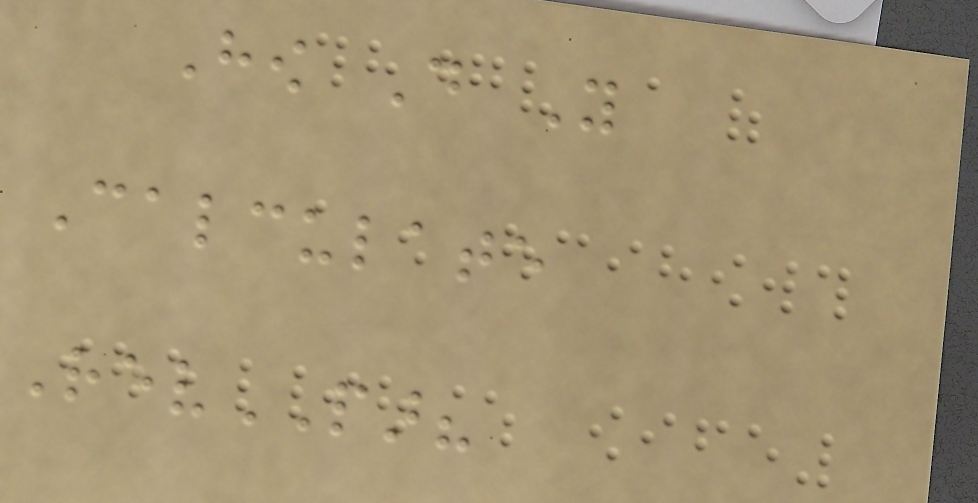How Do You
Calculate
RevPAR?
